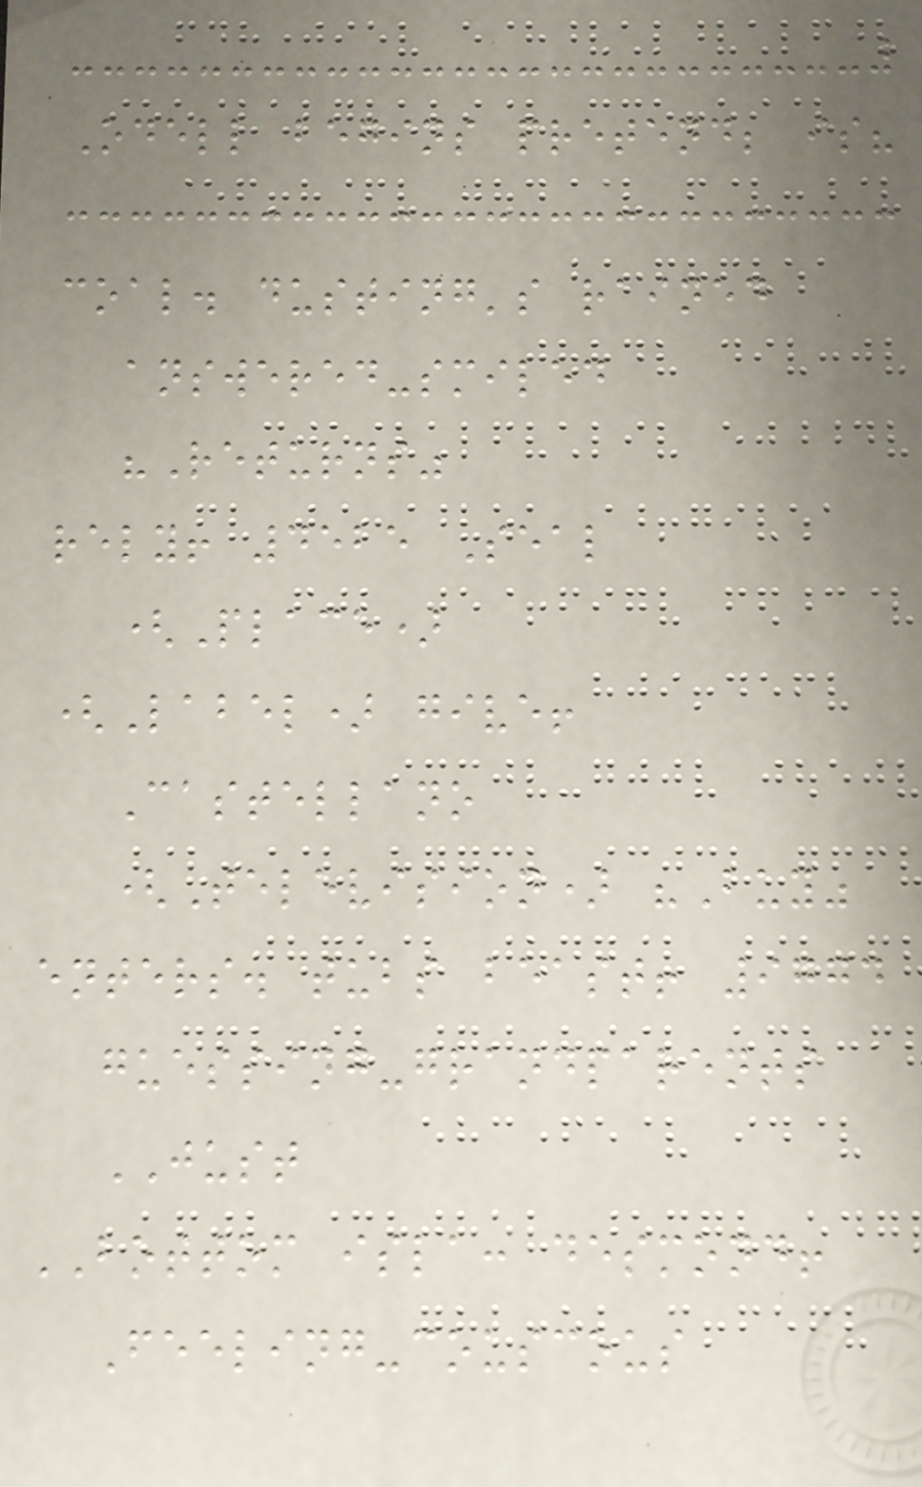Odell begins pretend; is?
coal. dusting's rained
answered-smiled
"Returns"
rely! 4525 Seal
(Place)
(Label) give!
Castellano
(Television) "Buy"
enters. tubs beast! 9774
guessing-grandparents
JUST
BOTTOM isla: desmond!
Feeling-couscous
